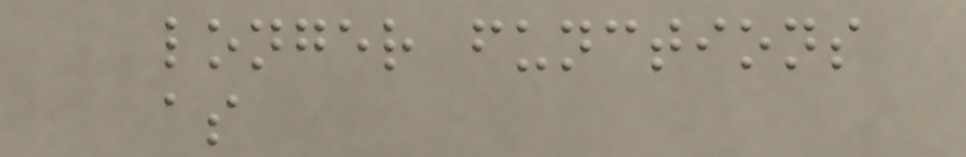longer functions
as
